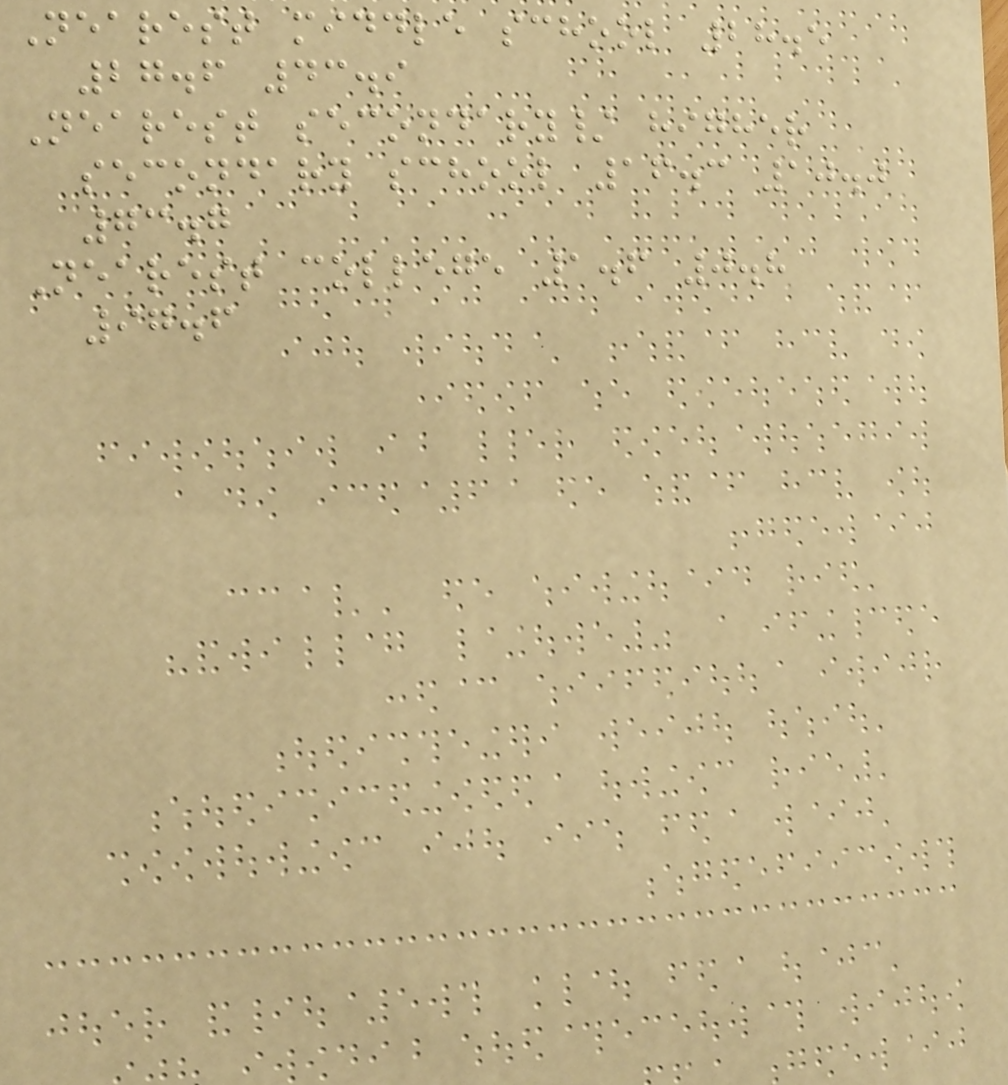Nearest middle school 28.5
27.6 43.9
Nearest secondary/ higher
secondary school 16.3 10.0
73.7
Nearest college 1.6 0.8
97.6
